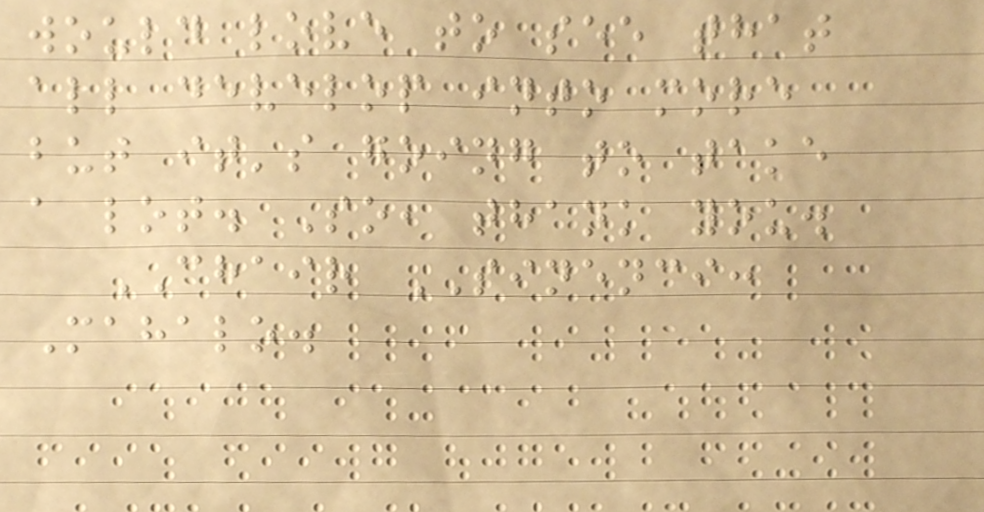would love to see that
all develop into more
but it's going to take
a lot. So, thank you.
CHAIR SINENCI:
Mahalo.
